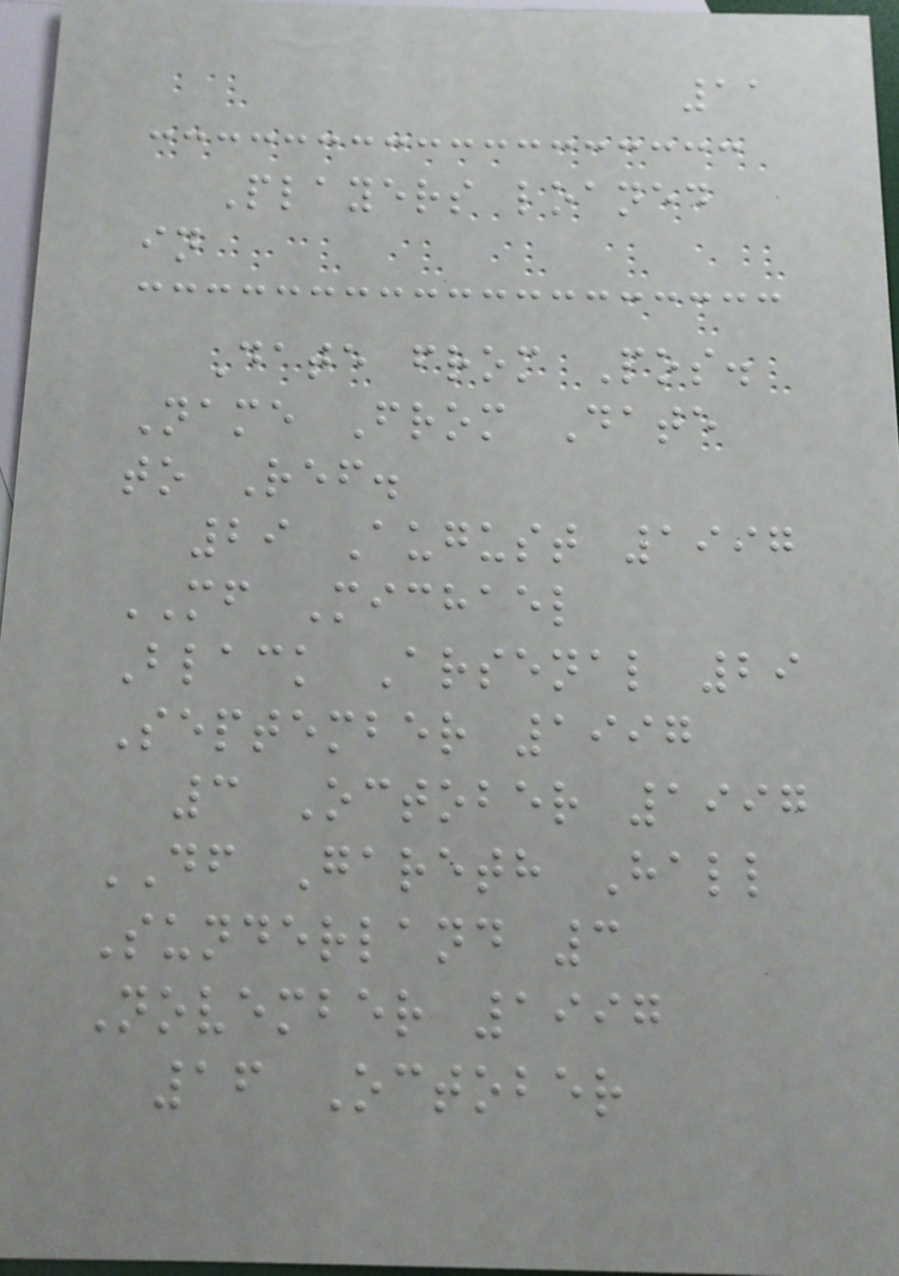11
Players loaned
in
Date from Pos.
Name From Date
to Ref.
29 August 1997
MF Michael
Black Arsenal 29
September 1997
3 October 1997
DF Gareth Hall
Sunderland 3
November 1997
16 October
